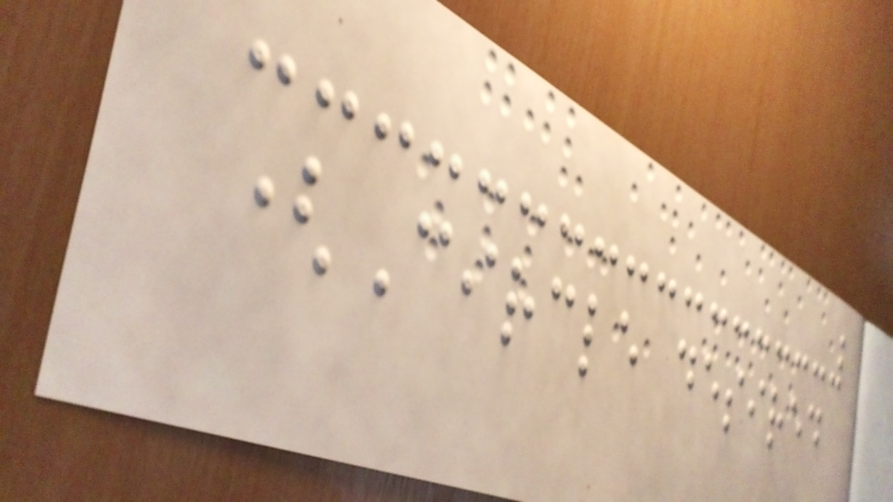(Circle desired
